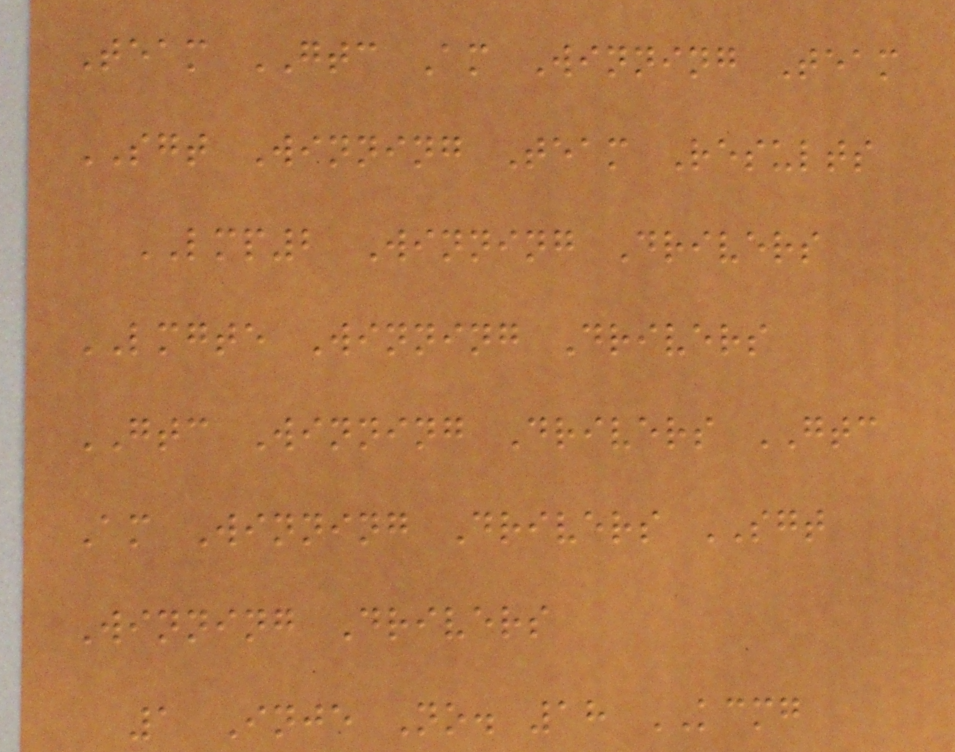Team GTC Am Winning Team
SGT Winning Team Results
LMP2 Winning Drivers
LMGTE Winning Drivers
GTC Winning Drivers GTC
Am Winning Drivers SGT
Winning Drivers
1 Inje No. 18 KCMG
